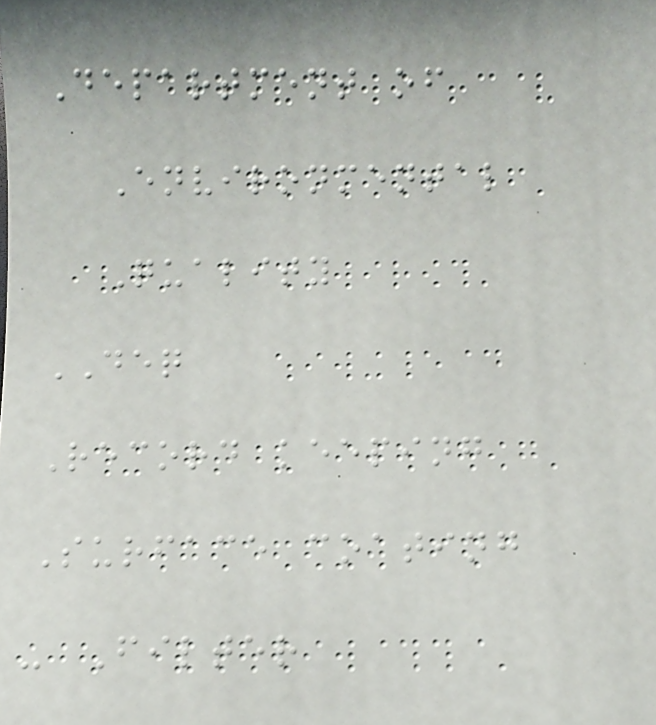Department of
Environmental
Quality
DEQ
Record keeping
Surface coating
- Filter
